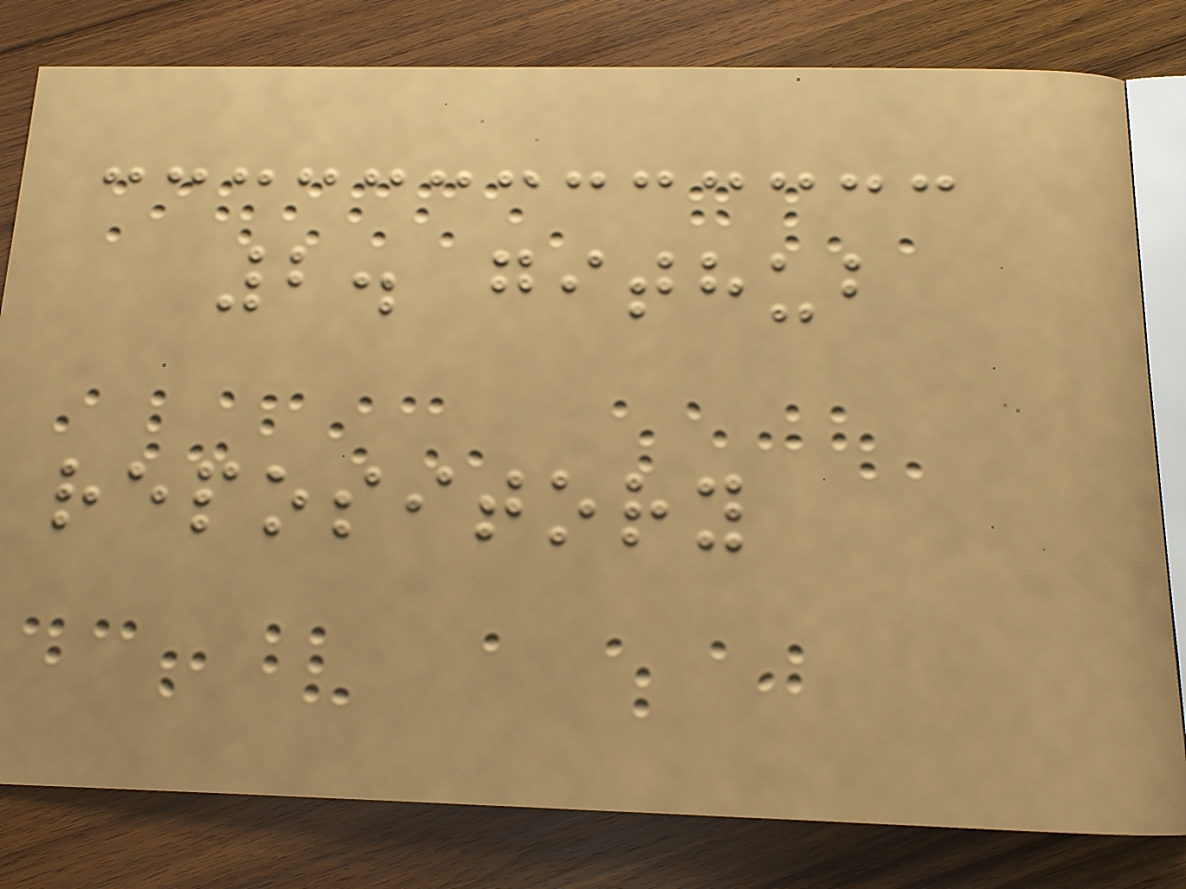2. github
repository
